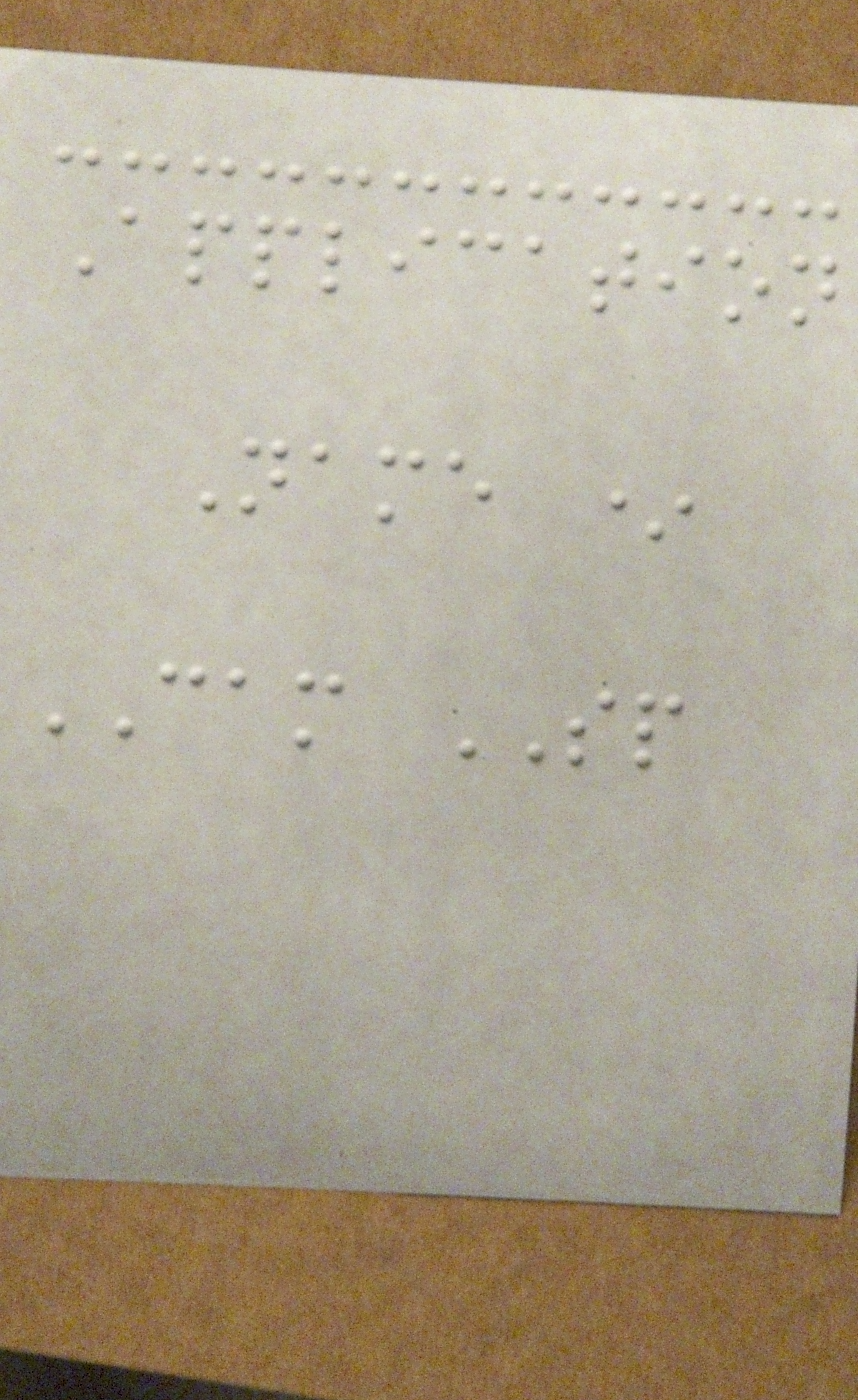Application
Name *
CAM SP
